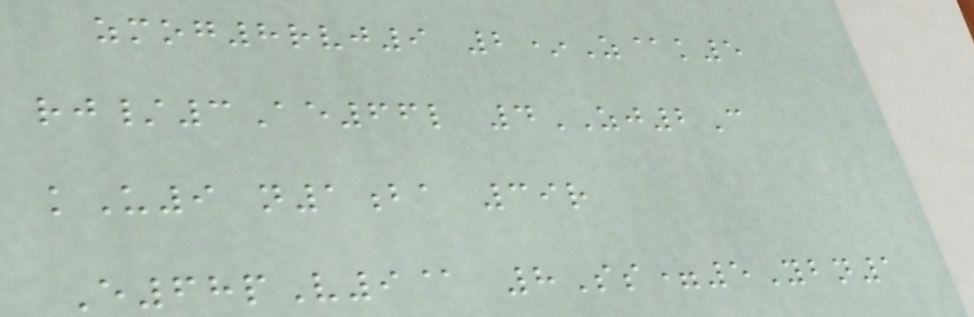zmog8rvj9 2*Z@k5
rj/3Ae66l 4ZJ2C
kU9 n1ba 39r
E68pV9@ 8Ss=5Ybn1
